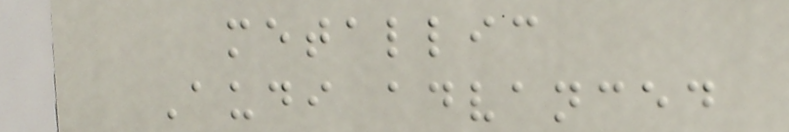metallic
Audi advanced
